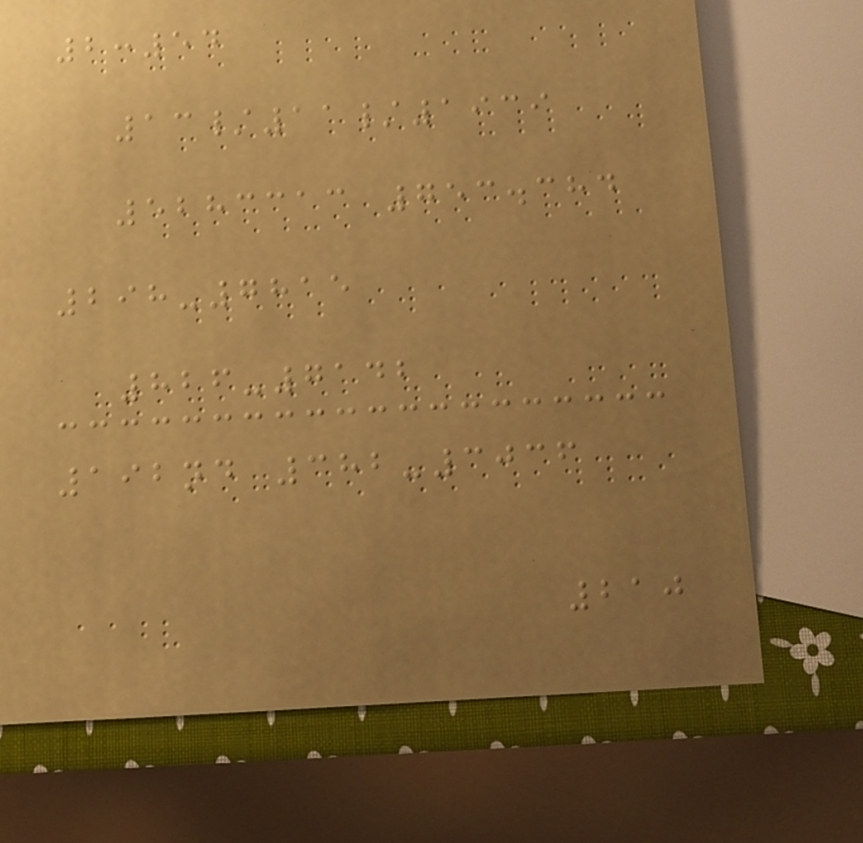2:54
13/11/1939
5283313 753.384
298-7815
826-7142
192nd 382-3036
210
